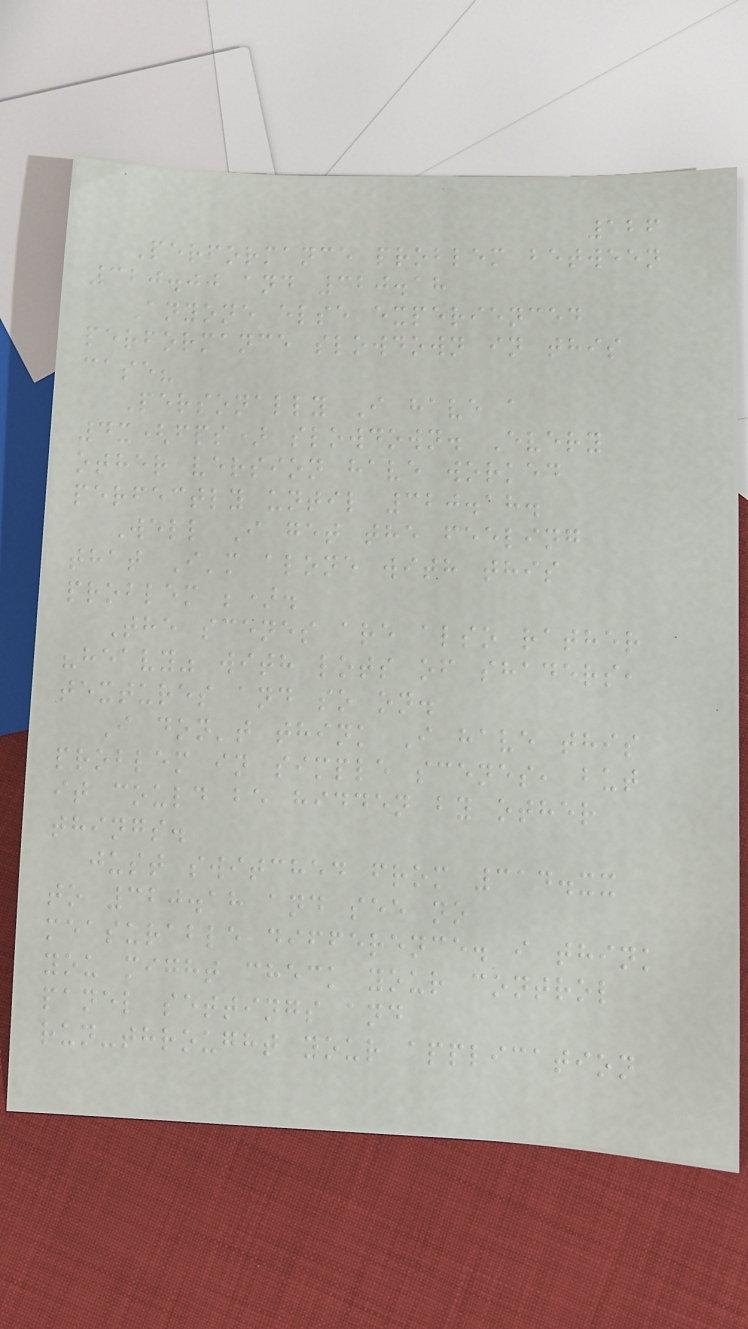126
Performance problem between
320.00 and 320.18
Anyone else experienced
performance slowdown in this
case?
Personally I have a
4x(fps) slowdown. Every
other version have worked
perfectly until 320.18.
Well I get the feeling
that I'm alone with this
problem ;).
The scenes are also rather
"heavy" with lots of shaders,
textures and so on.
I don't think I have this
problem in simple scenes, but
it could be hidden by other
things.
just switched from 314.xx
to 320.18 and see no
measurable difference. i think
you might check your control
panel settings and
run-throught your application
